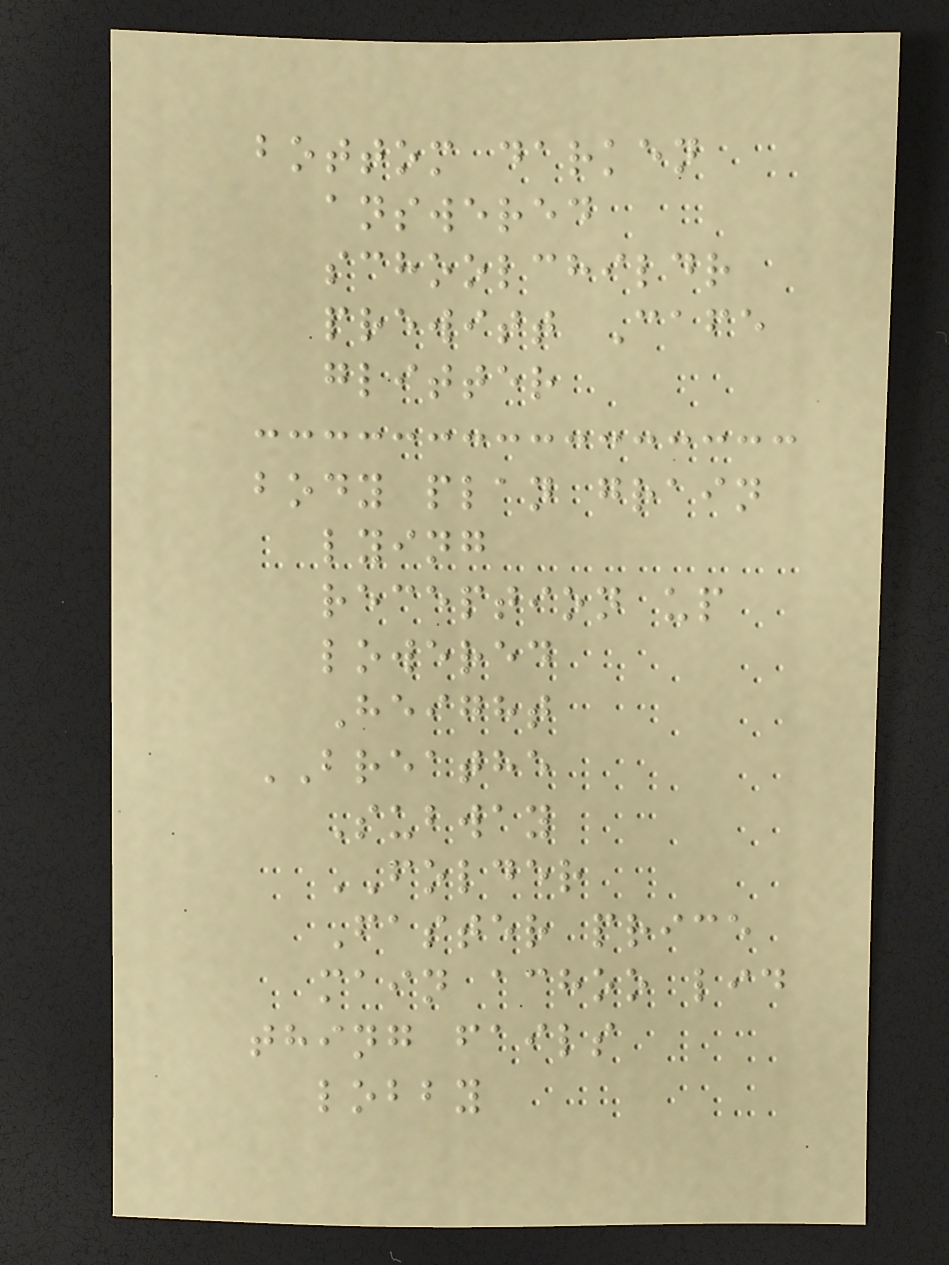bottom darken
answered
schoolchildr
prewitt Cafe
glitter
body plan grain
lying
reception up
lowered
Height
BREATHE
Subway
FOLDER
Faster price
main achoo lid
thing fails
lobby
